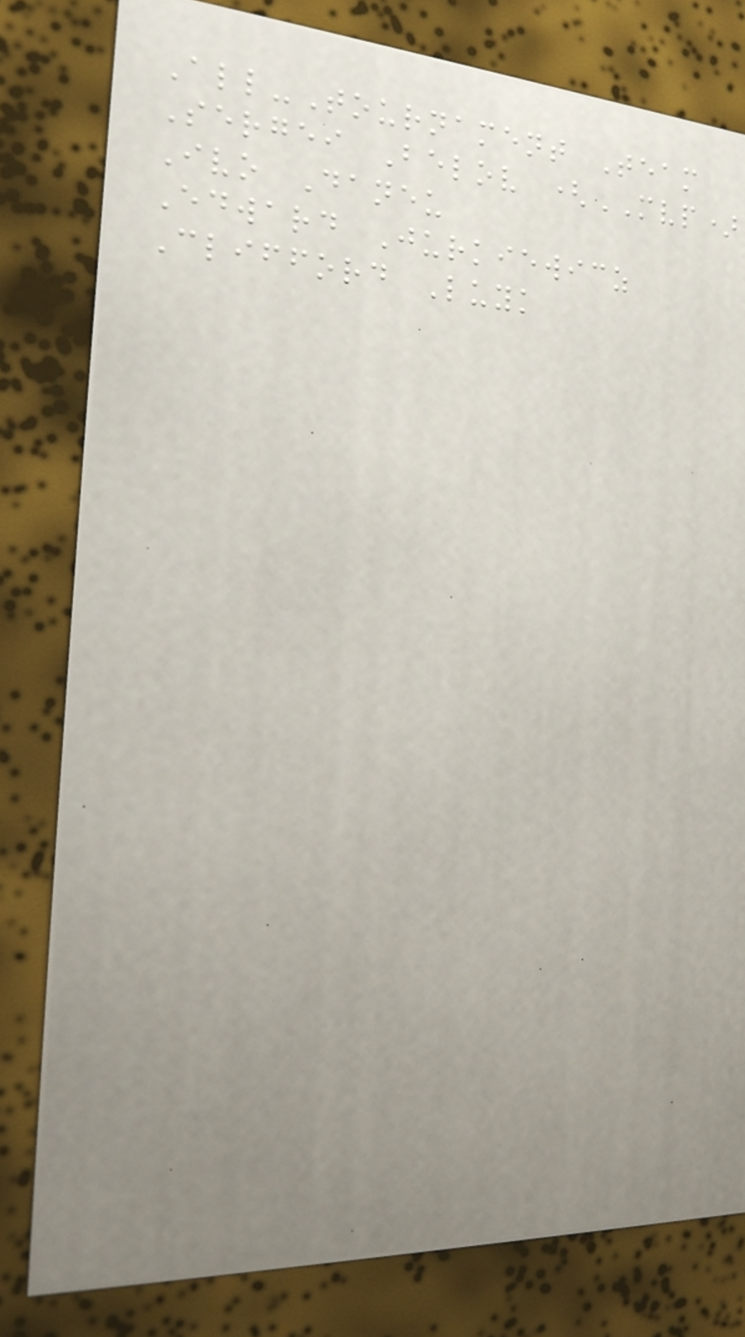All-Tournament Team
Sergei Belov (MVP)
Ivo Daneu
Edward Jurkiewicz
Clifford Luyk
